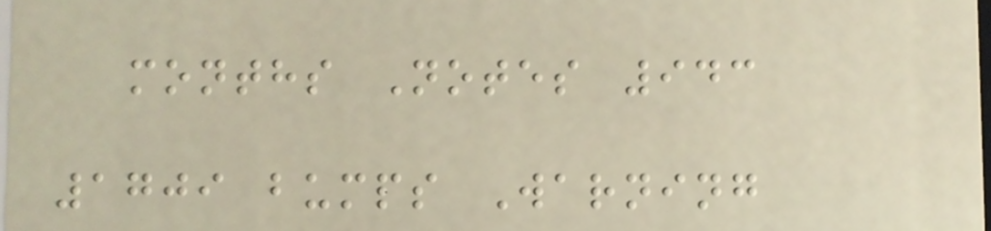months Notes 943
1709 bumps Warning
